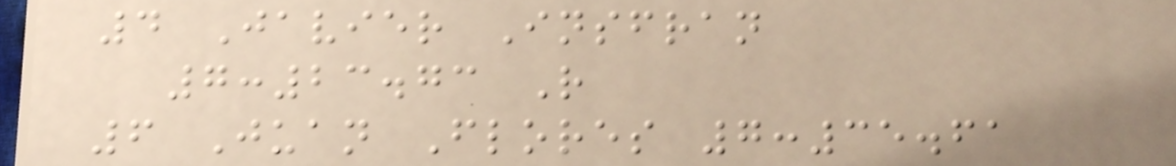4 Javier Insfran
7:23.73 R
6 Juan Flores 7:35.61
